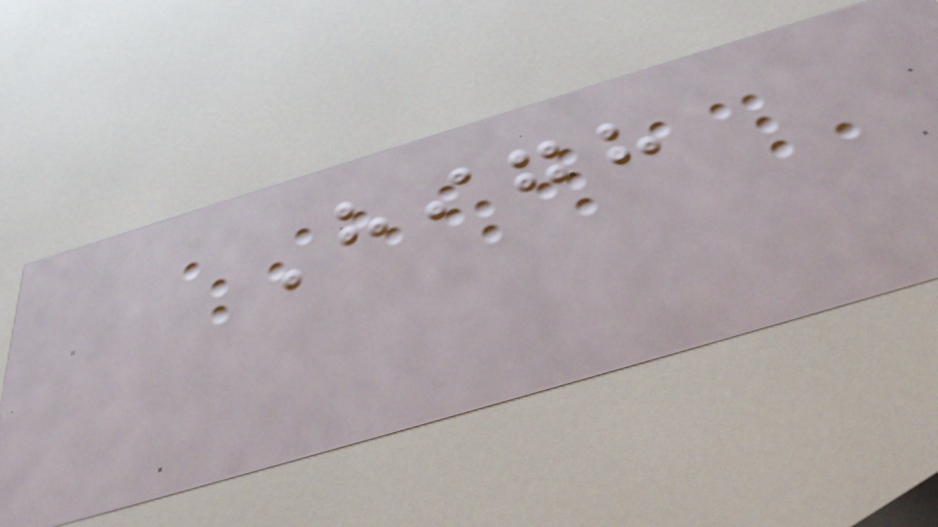High
